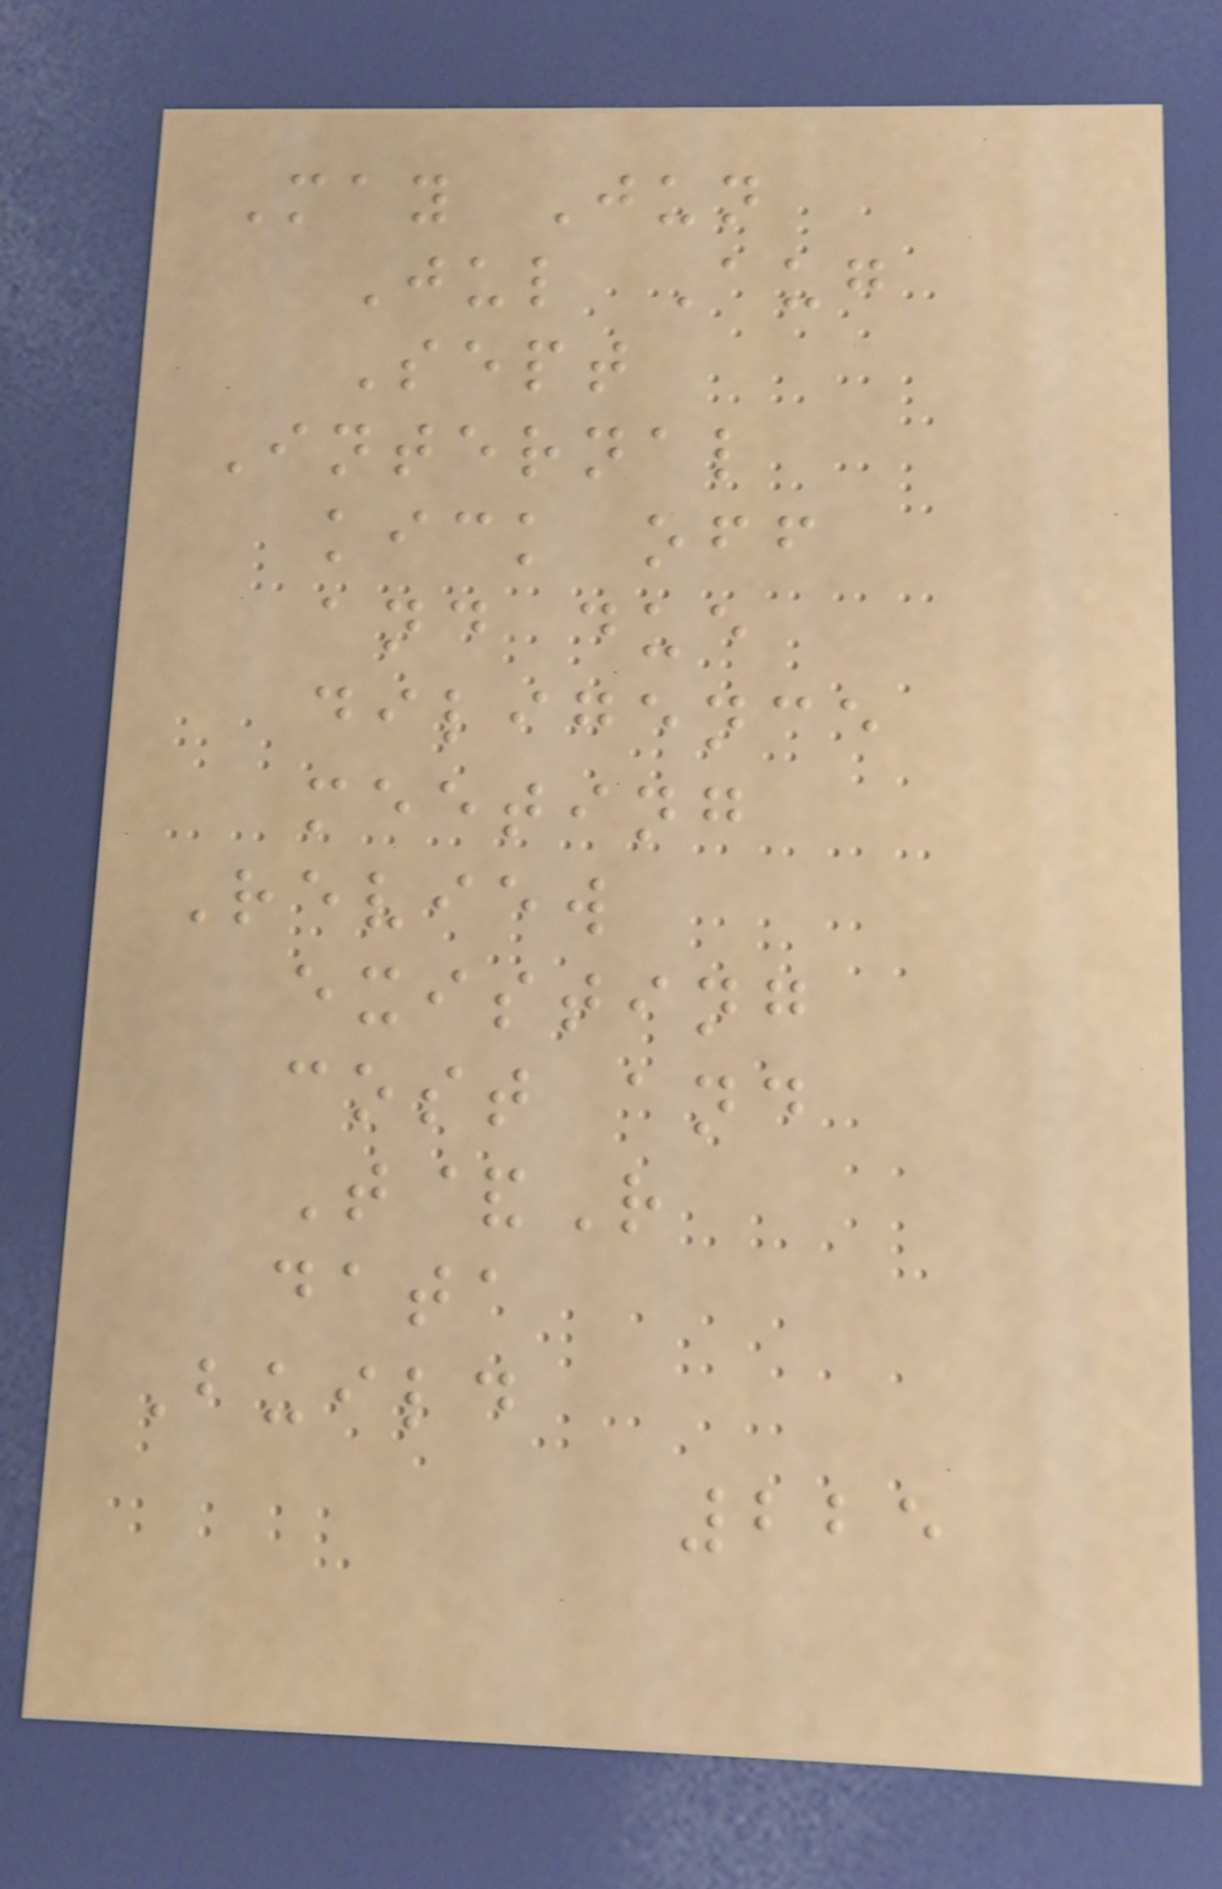May Jun
Jul Aug
Sept
Internal
kick off
and due
diligence
meeting
Review
existing
cost and
T&R
data
Build
225
